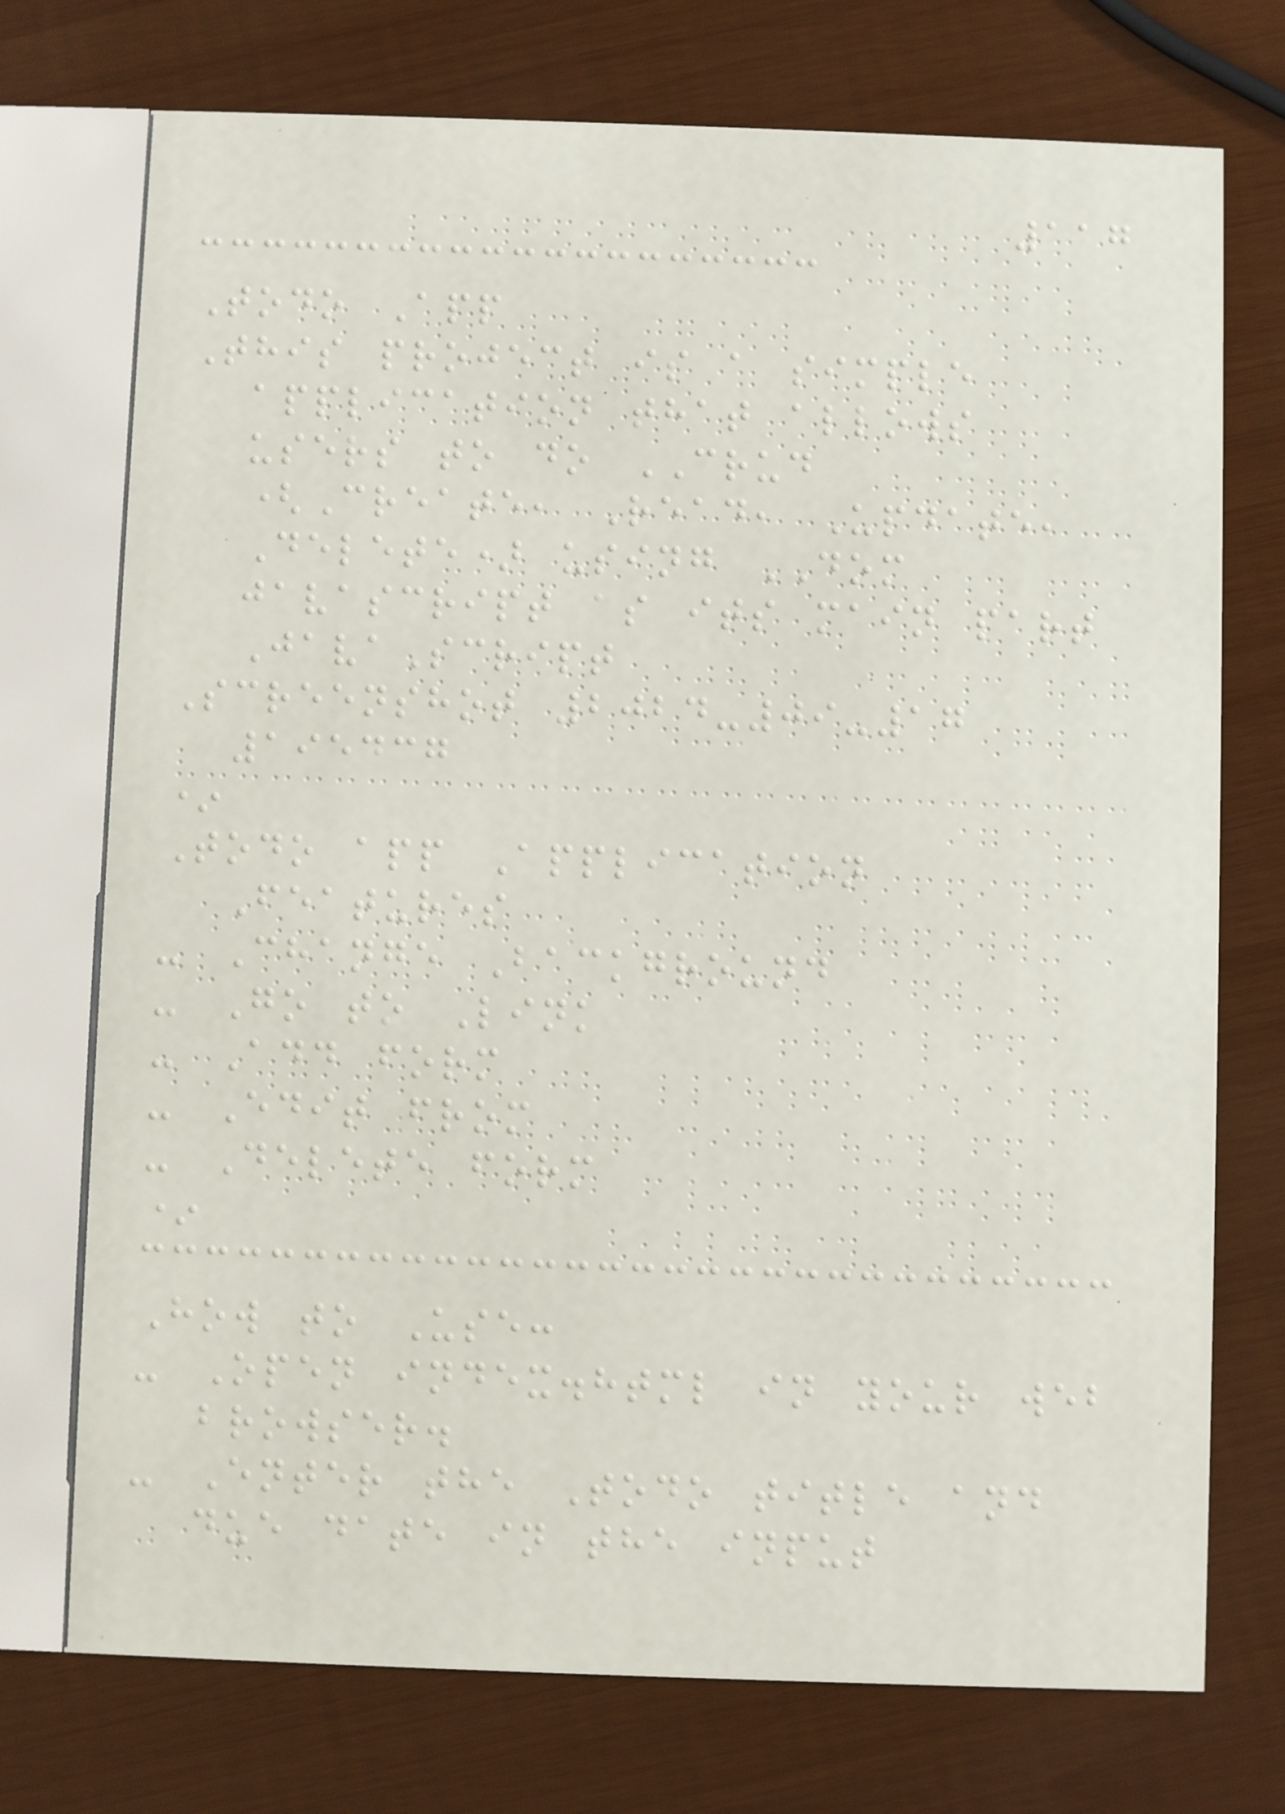117
Todo App
This project is a simple
application that allows
users to do CRUD
(Create, Read, Update,
Delete) using DOM
javascript as its main part
JavaScript
Screenshot 2024-09-17
195437
*
Todo app Application
Features
- Change Background
- Go to Link
- Add form
- Edit from
- Delete form
*
How to Use:
- Open index.html in your web
browser.
- Enter the Todo title and
due date in the input
